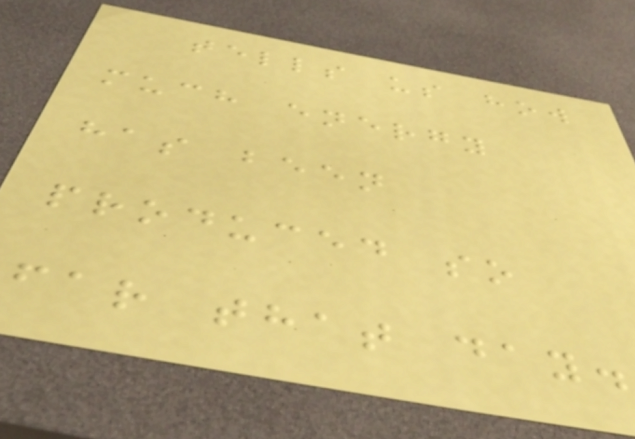tells us how
much energy
has been
produced so
far that day.
